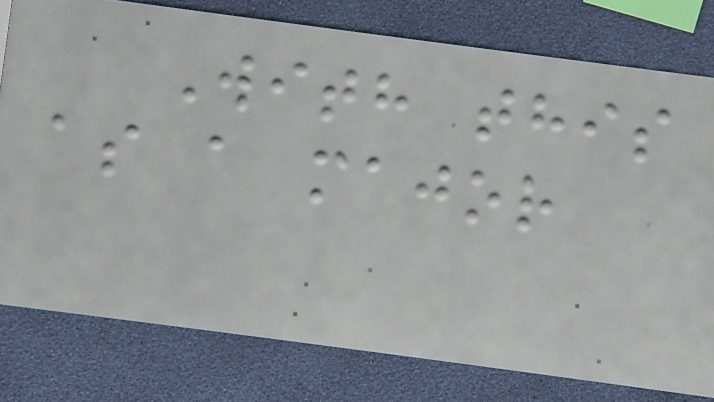With this
as a major
